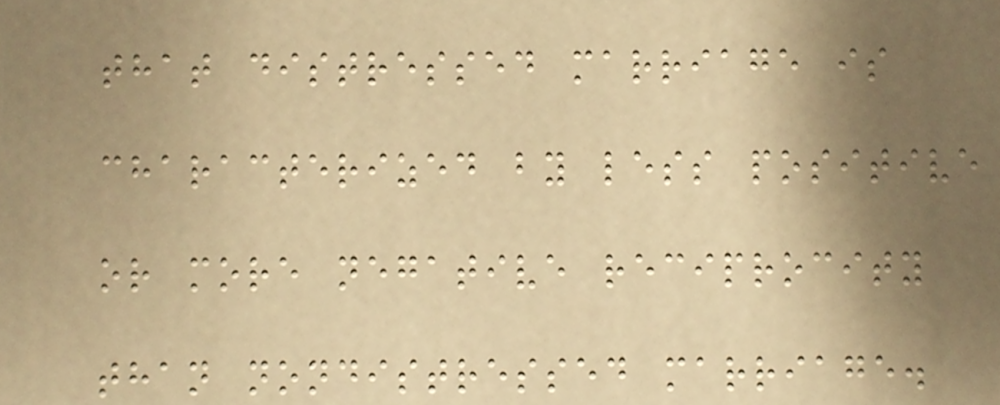that distressed marriage is
characterized by less positive
or more negative reciprocity
than nondistressed marriage.
